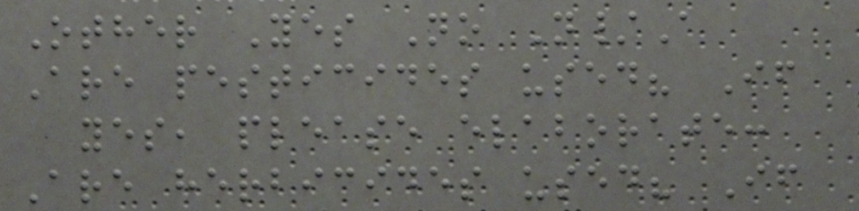Other Yes No N/A
Are pesticides used? If
yes, please elaborate:
Are herbicides used? If
